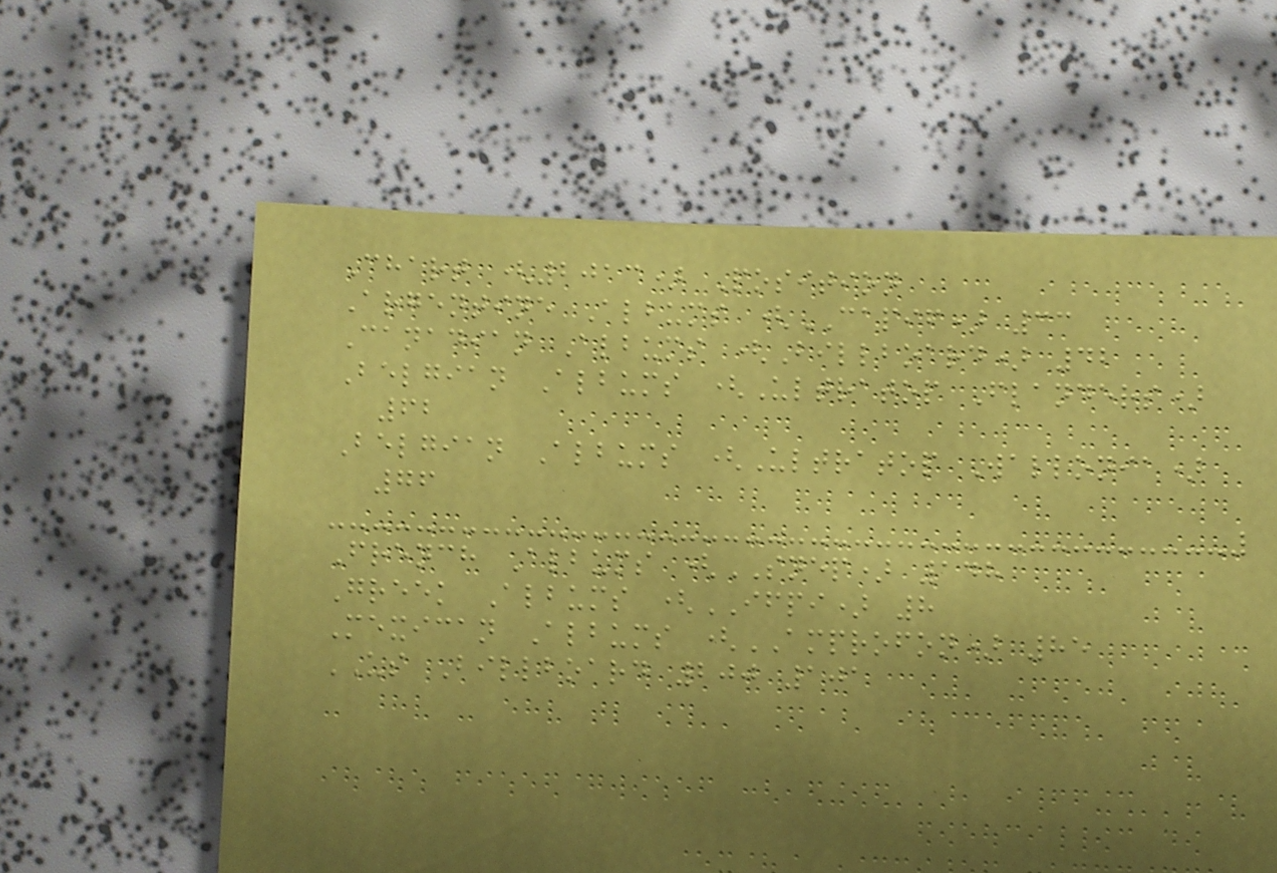Chart (2013) Position
Argentine Albums (CAPIF) 33
Canadian Albums (Billboard) 42
Belgian Albums (Ultratop Flanders)
62
Belgian Albums (Ultratop Wallonia)
76
French Albums (SNEP) 148
Greek Albums (IFPI) 8
Mexican Albums (AMPROFON) 85
US Billboard 200 101
